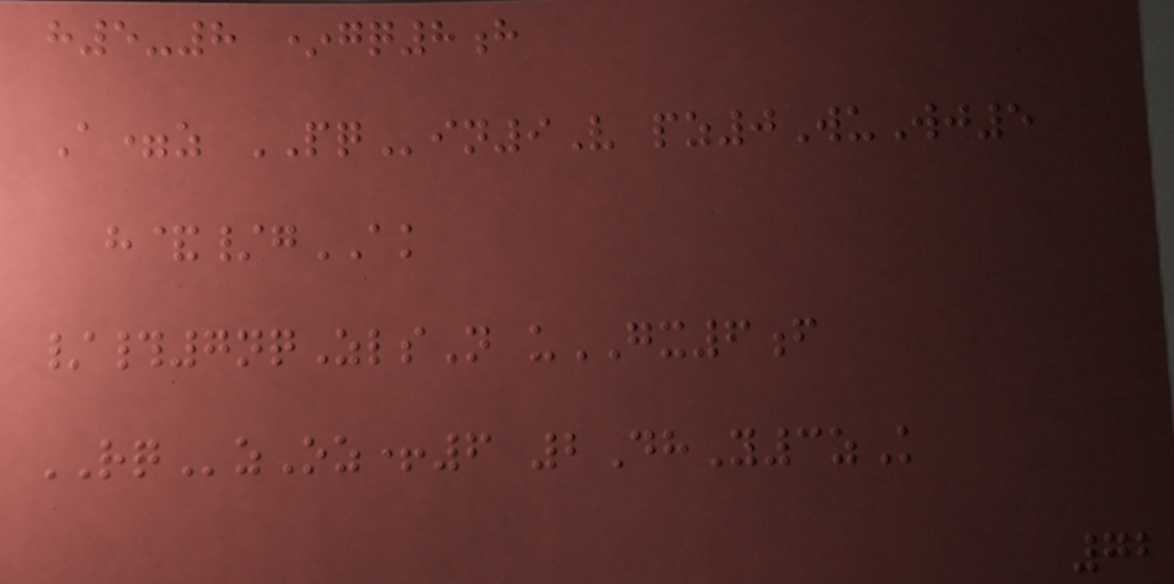h5-8 *gq8h
A=z PQin9V pz0WuWj5
h&/gAK
/#7nqZlsN uGX6f
RQzOz+6 2DhY3zK
72
